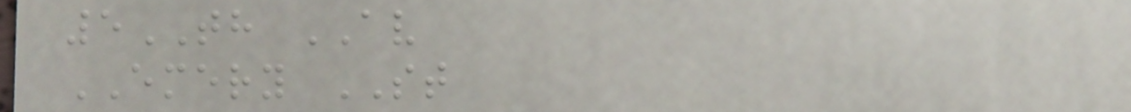5TH AV
EMERY ST
